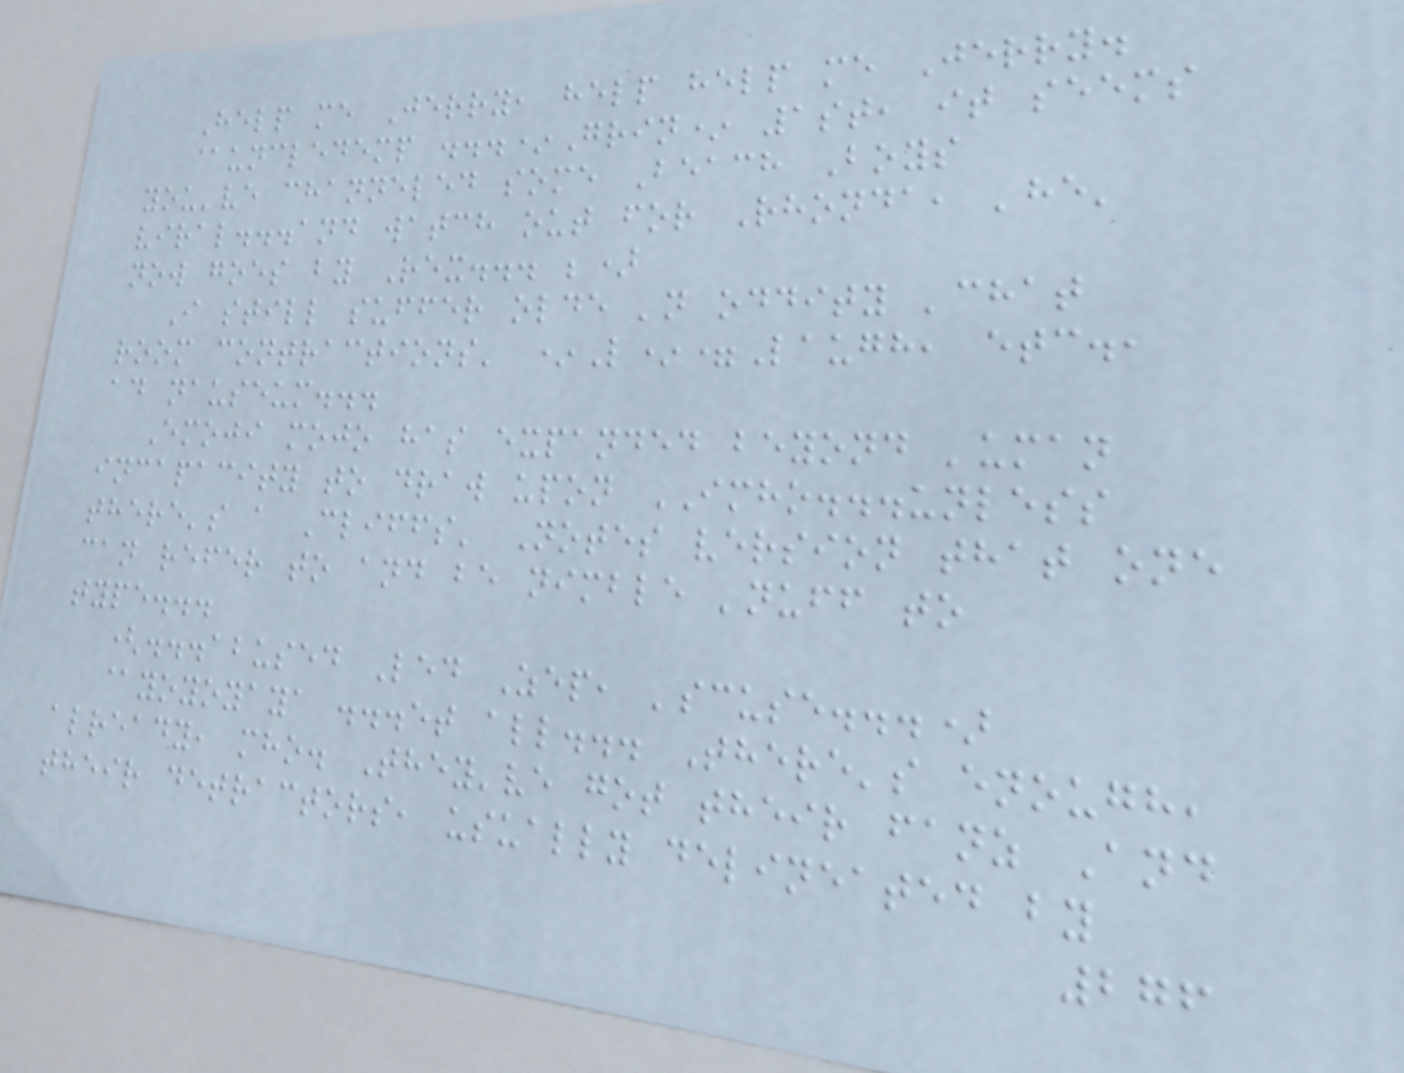Help me Jerry, help help me Jerry.
@uncledemp ...*Grin* 1st, it seems
you've channeled some Beach Boys
viral...and watch out for Rhonda, 'he'
now goes by Rex... ;)
I still suffer olde 'n oddity 'chat
room contractions' *L*=Laugh, etc.,
ad nauseum...
Emoji mojo has expanded beyond 'uman
incapacity to draw upon IMHO...unless
there's a Cliffs' Notes version that one
can refer to and be nimble 'nuff to
type...
(...abused Led Zep, 'scuse...)
@yoyoyaya ...et all... There's enough,
already, mho. They've got their fanz And
their detractors, usually delineated by
276
